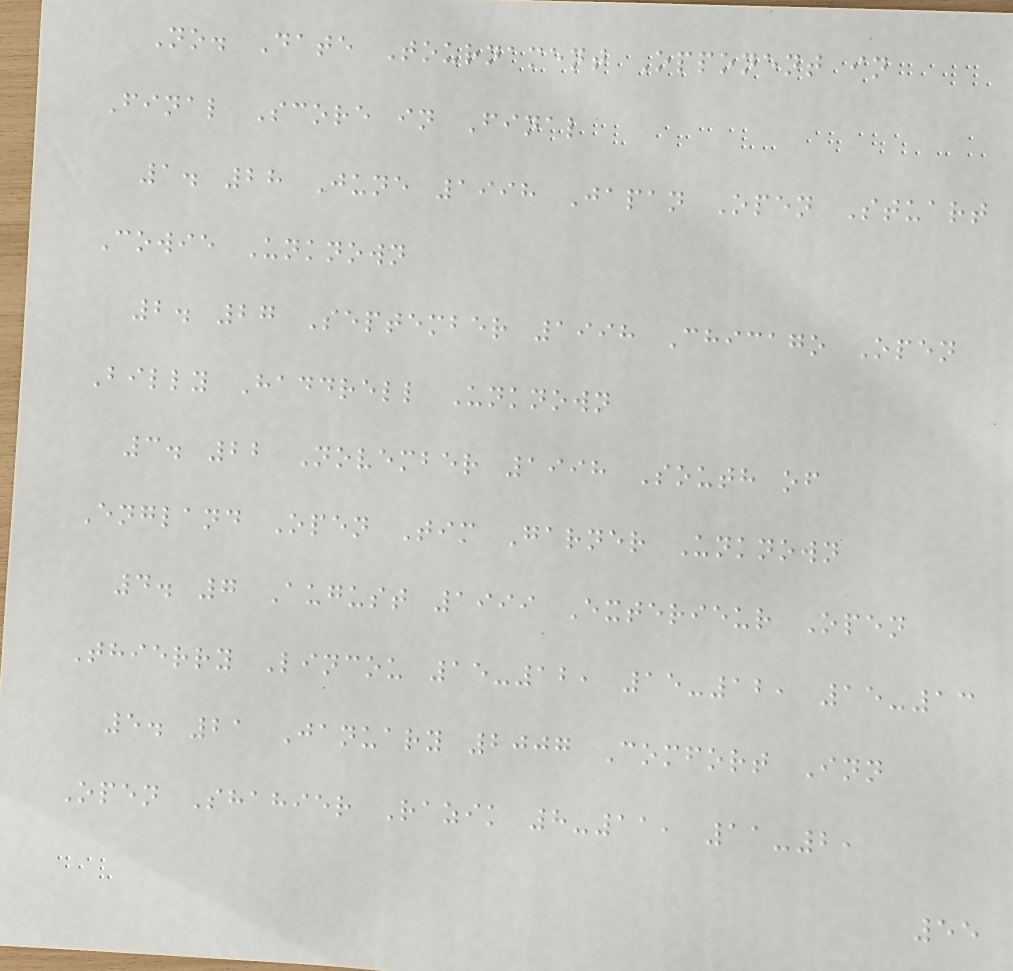No. Date Tournament Opponent in
Final Score in Final
1. 28 June 1998 Japan Open Stuart
Cowie Unknown
2. 27 September 1998 Chicago Open
Billy Haddrell Unknown
3. 22 November 1998 South of
England Open Tim Garner Unknown
4. 7 August 1999 Exterieur Open
Thierry Lincou 15-12, 15-12, 15-13
5. 21 January 2007 Comfort Inn
Open Shahier Razik 8-11, 11-2,
55
